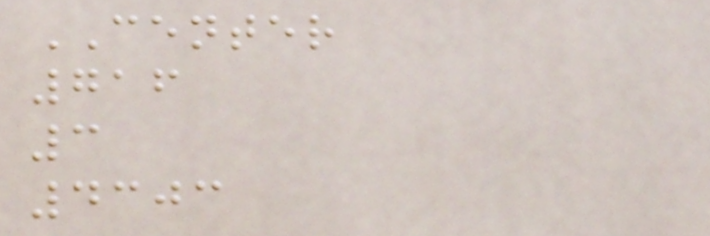CENTER
716
3
4303
